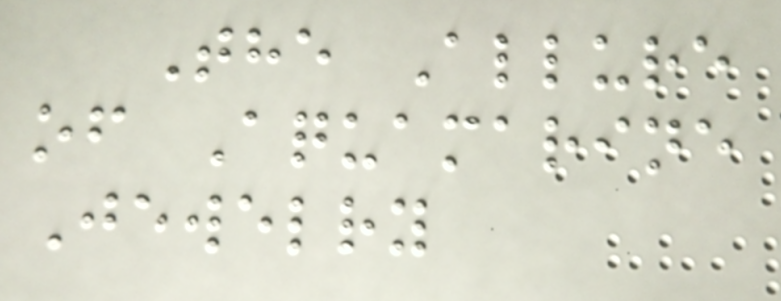The Allure
of Aquamarine
Jewelry
